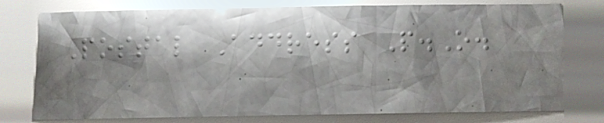Postal Address P.O.
